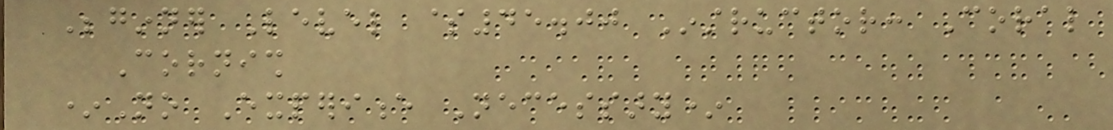Beginner Level $45.00 Instructor: Coral
Cornish
*No Experience Necessary*
